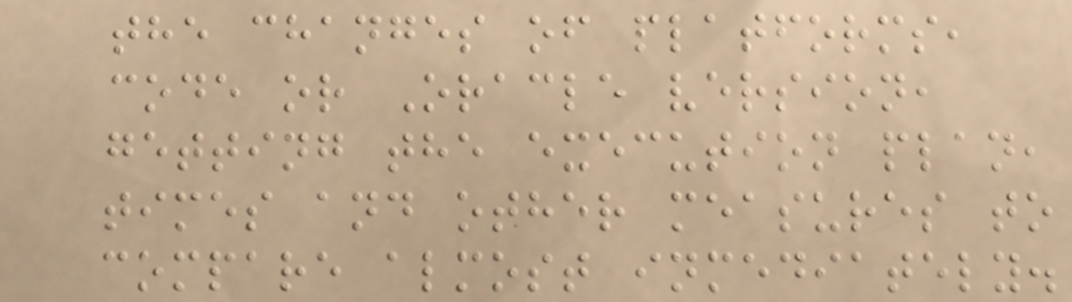the changes of platforms,
code or Oracle version,
getting the execution plan,
times and other measures to
compare almost inmediately.
